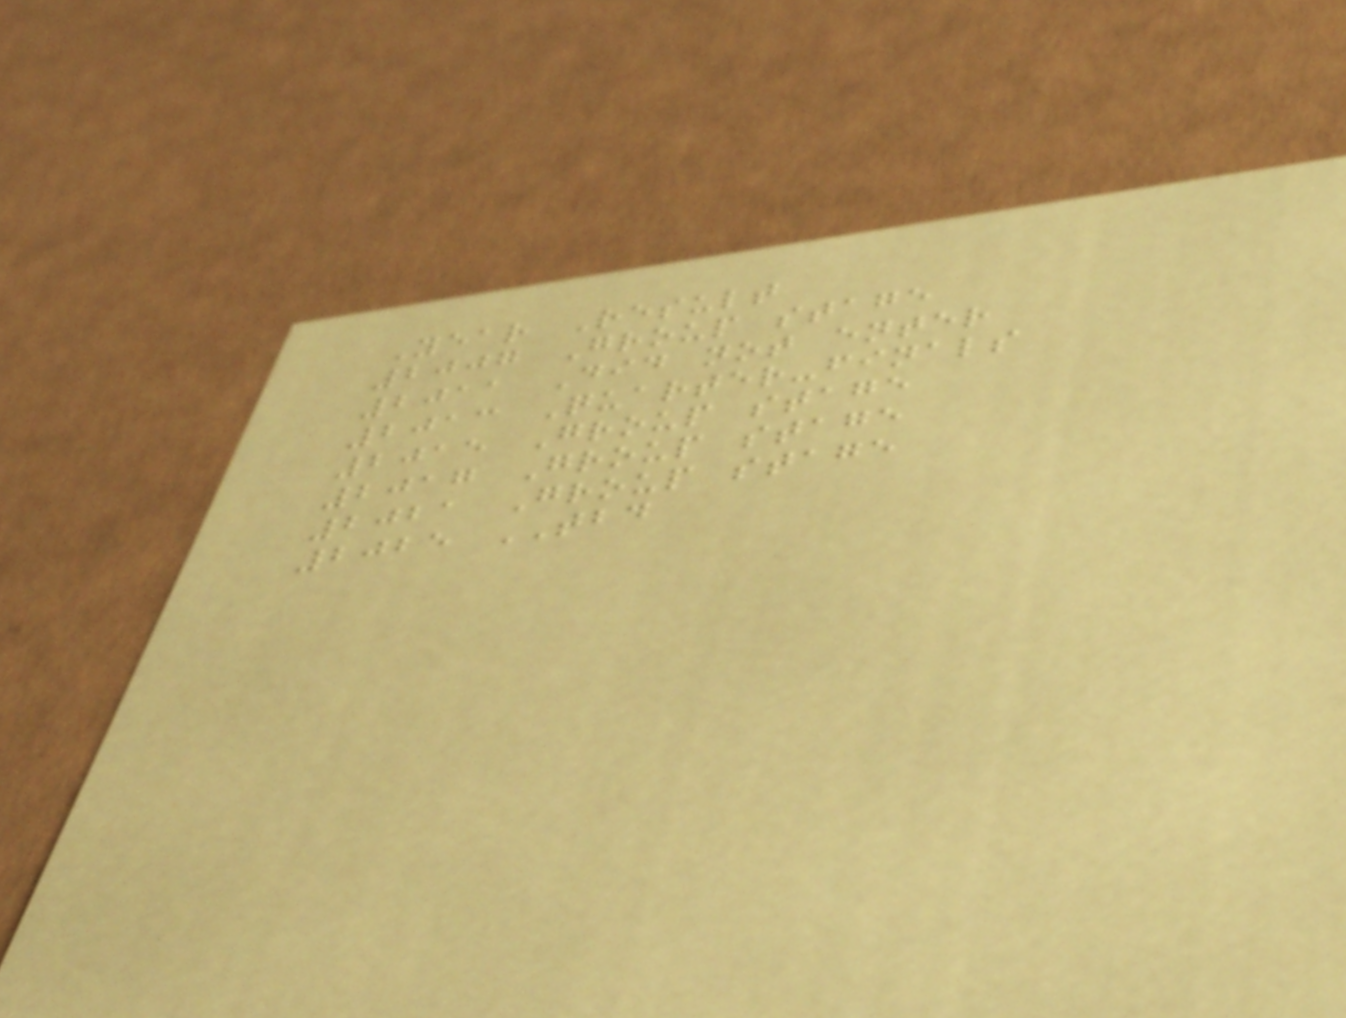Year Result
2007 Group stage
2011 Did not enter
2013 Quarter-finals
2015 Group stage
2017 Group stage
2021 Group stage
2025 TBD
